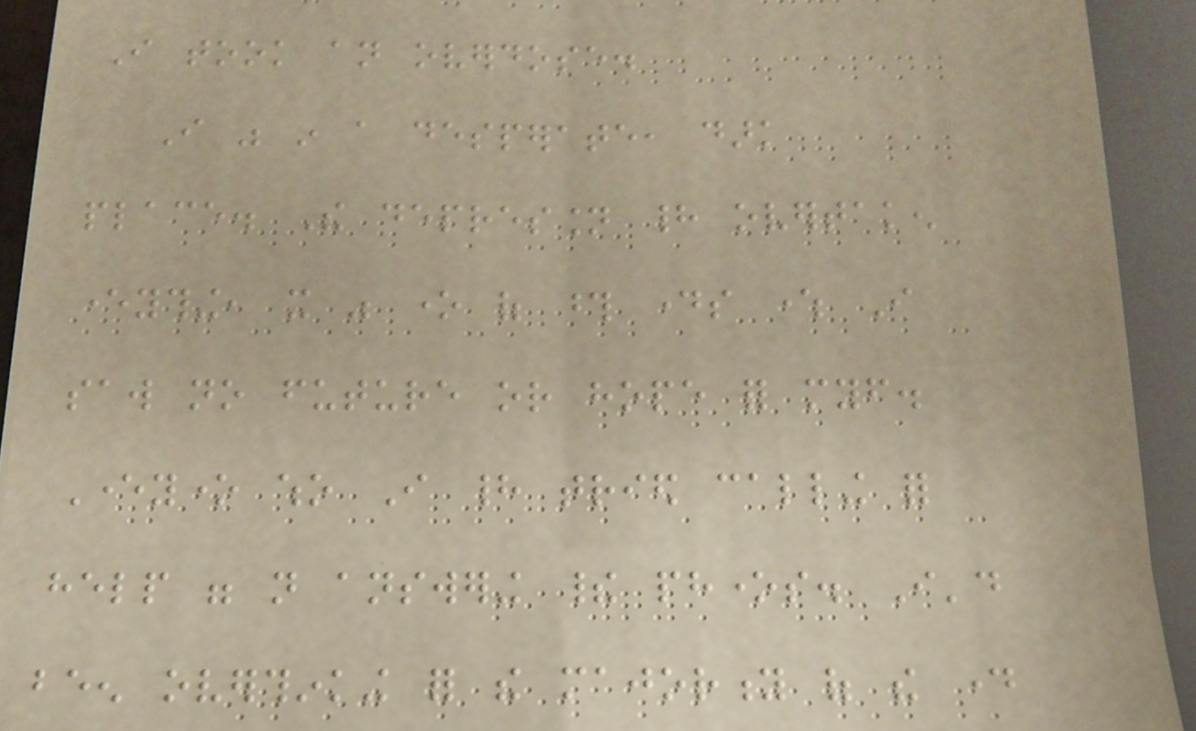I took an overdose.
I was in a desperate, dark
place. The depression had overtaken
everything, it was one of those days where I
saw no future or hope for myself.
Everyone who I had tried calling for
help were not answering their phones. I'd
been overthinking for the majority of the day
